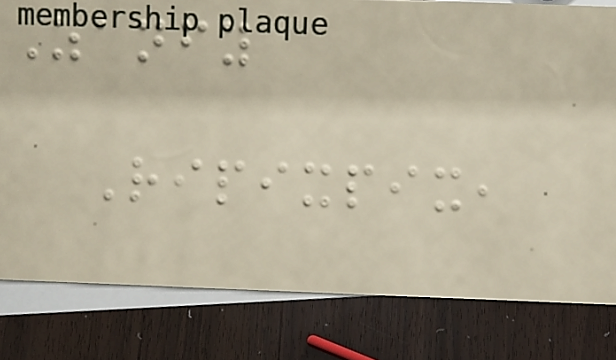Zanfy
Ripixpix,
